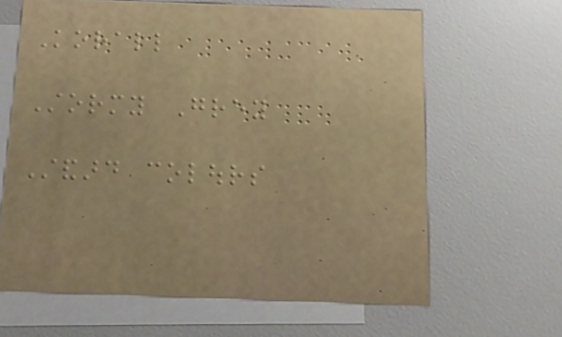Korall
Stormy Grey
Standard colours
